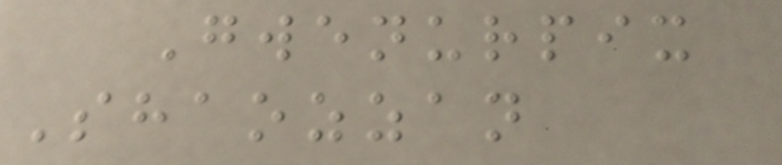Gwenurpix
Shaozzan
